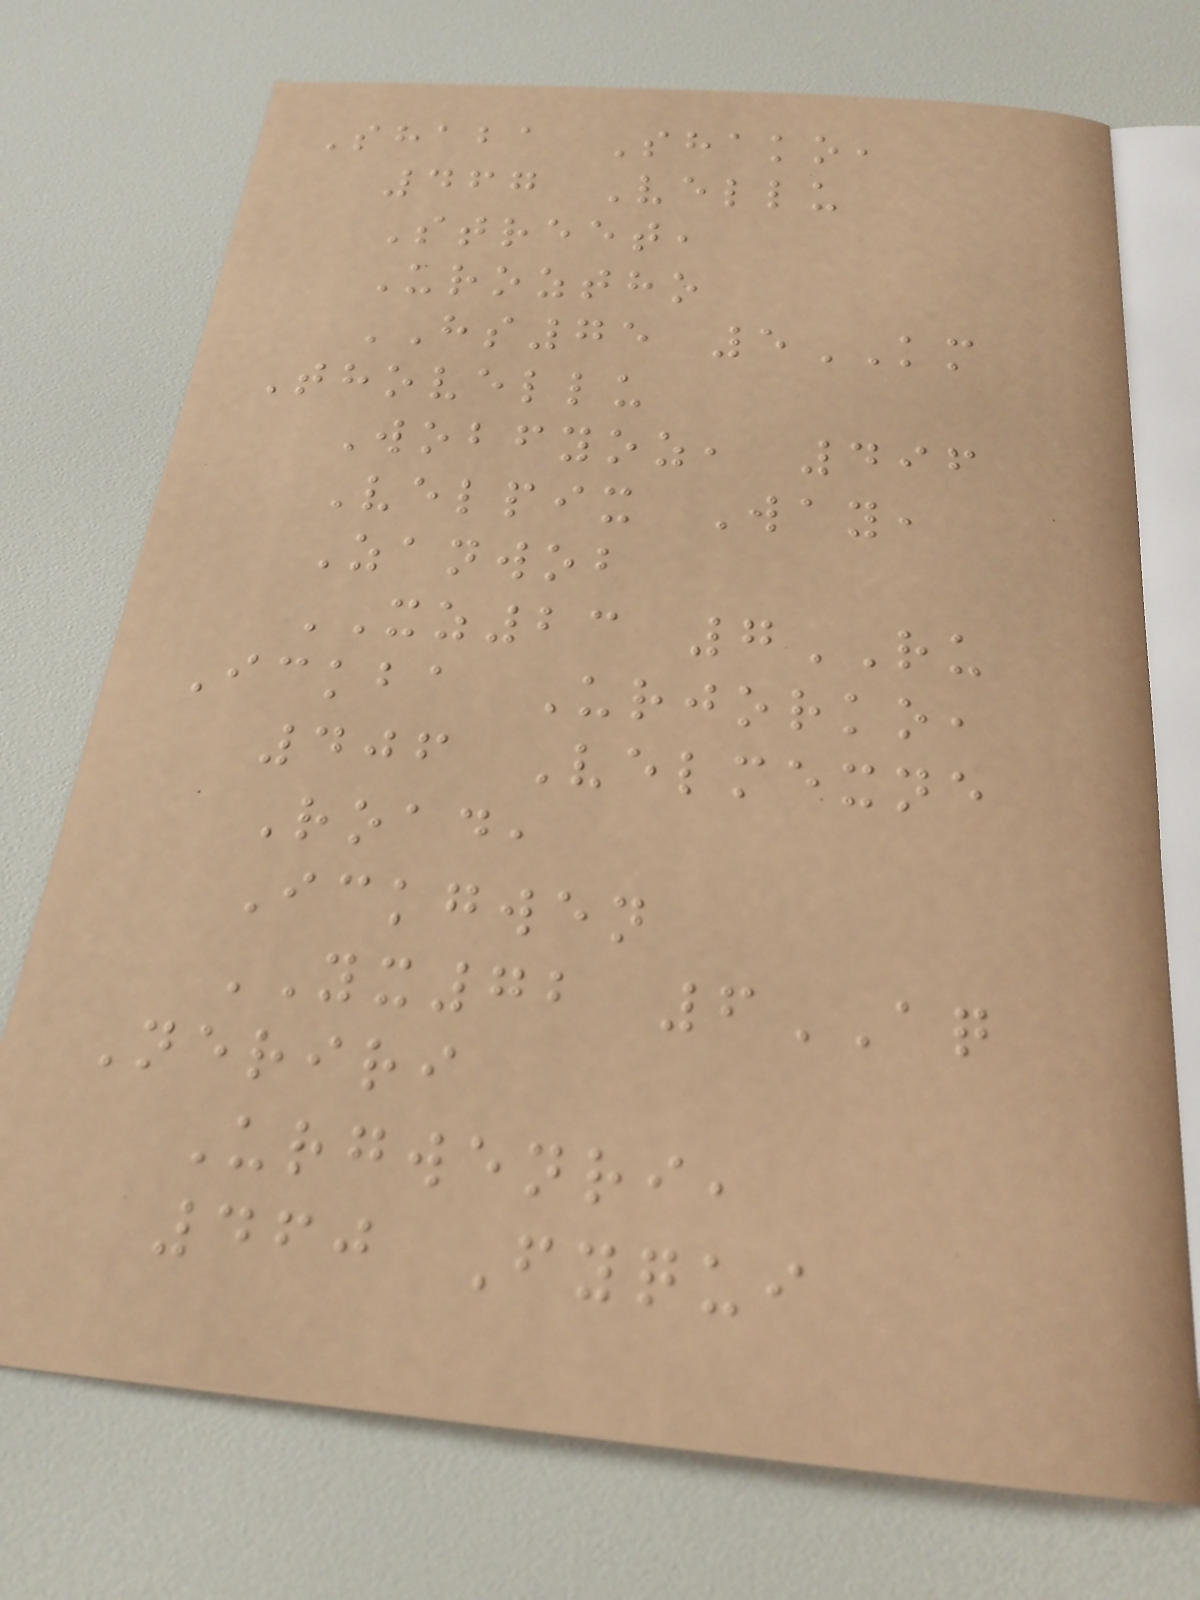Shaba Shako,
467 Vellu
Street,
Uroztho
HS75 5KM
Thovellu
Wobfyoz, 496
Velpix Way,
Zanwob
XZ23 7RU
Ickba Urjorko,
406 Velmexne
Road,
Ickgwen
YX72 6AQ
Neriri
Urgwenri,
460 Fyqui
